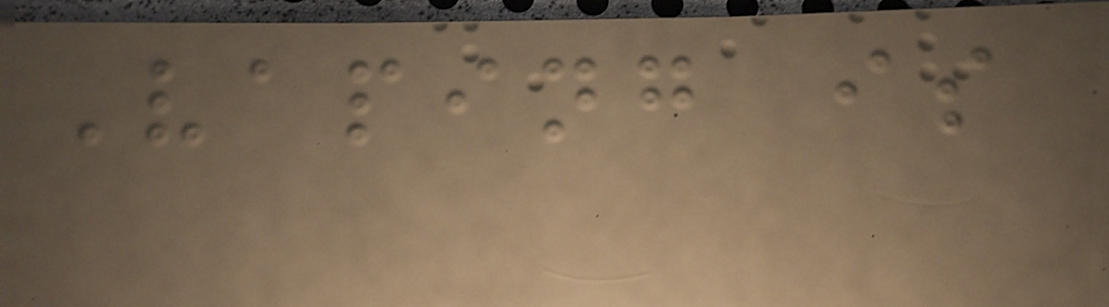Vaping is
